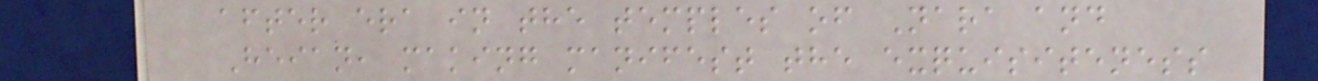after era in the temples of Nara and
Heian, making manifest the exquisiteness
